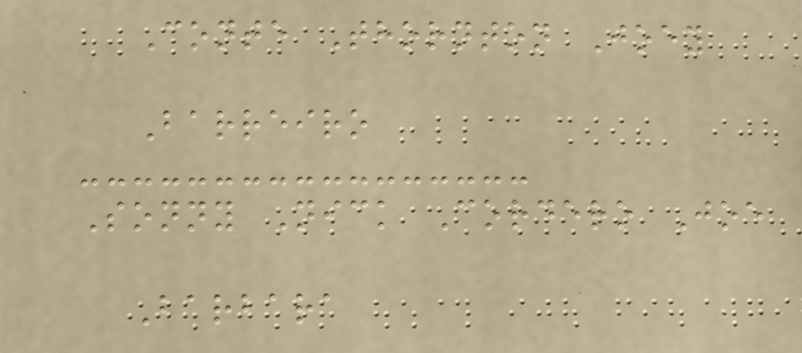Conte Thornton Joey
Barreiro
Sonny Nick Cordero Joe
Barbara
